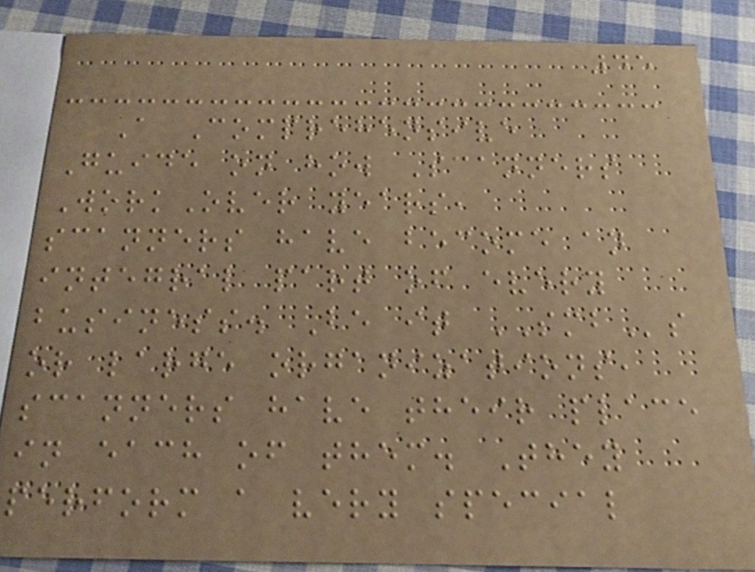45
A Comprehensive
Guide on how Scanners
WorkOver years,
scanners have become an
integral part of every
business. Be it SMBs
or large organizations,
scanners have their place
in each of them. They
perform a very special
